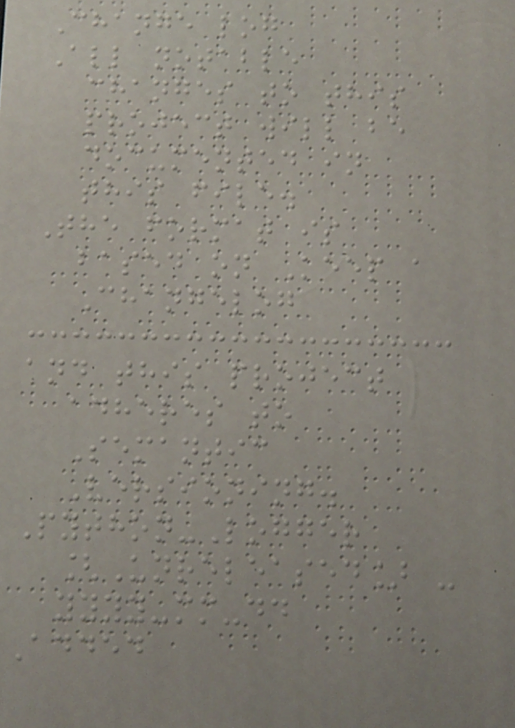Change log
All notable
changes to this
project will be
documented in
this file.
The format is
based on Keep a
Changelog
and this project
adheres to
Semantic
Versioning.
Python-Logger
[Unreleased] -
yyyy-mm-dd
Added
